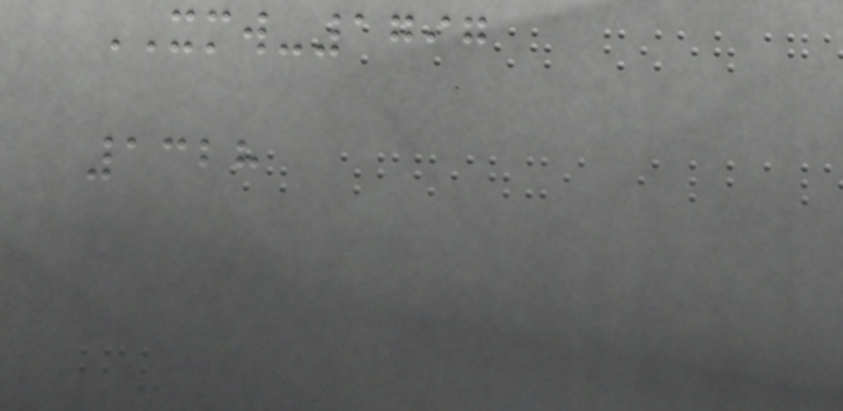XMW-1797
1328
